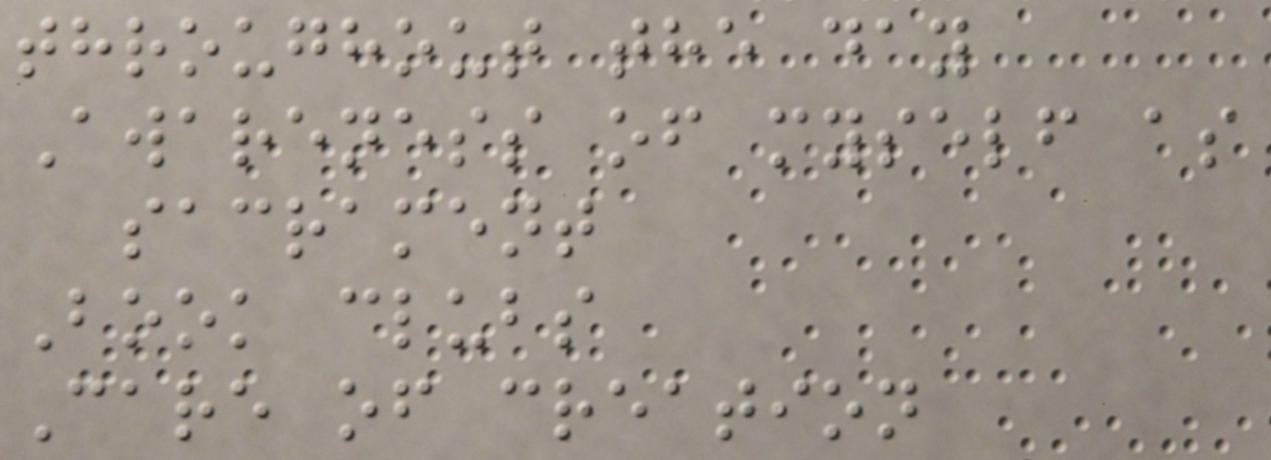throughout the day
Awareness of myself as
sacrament
Book clubs
Care of creation
